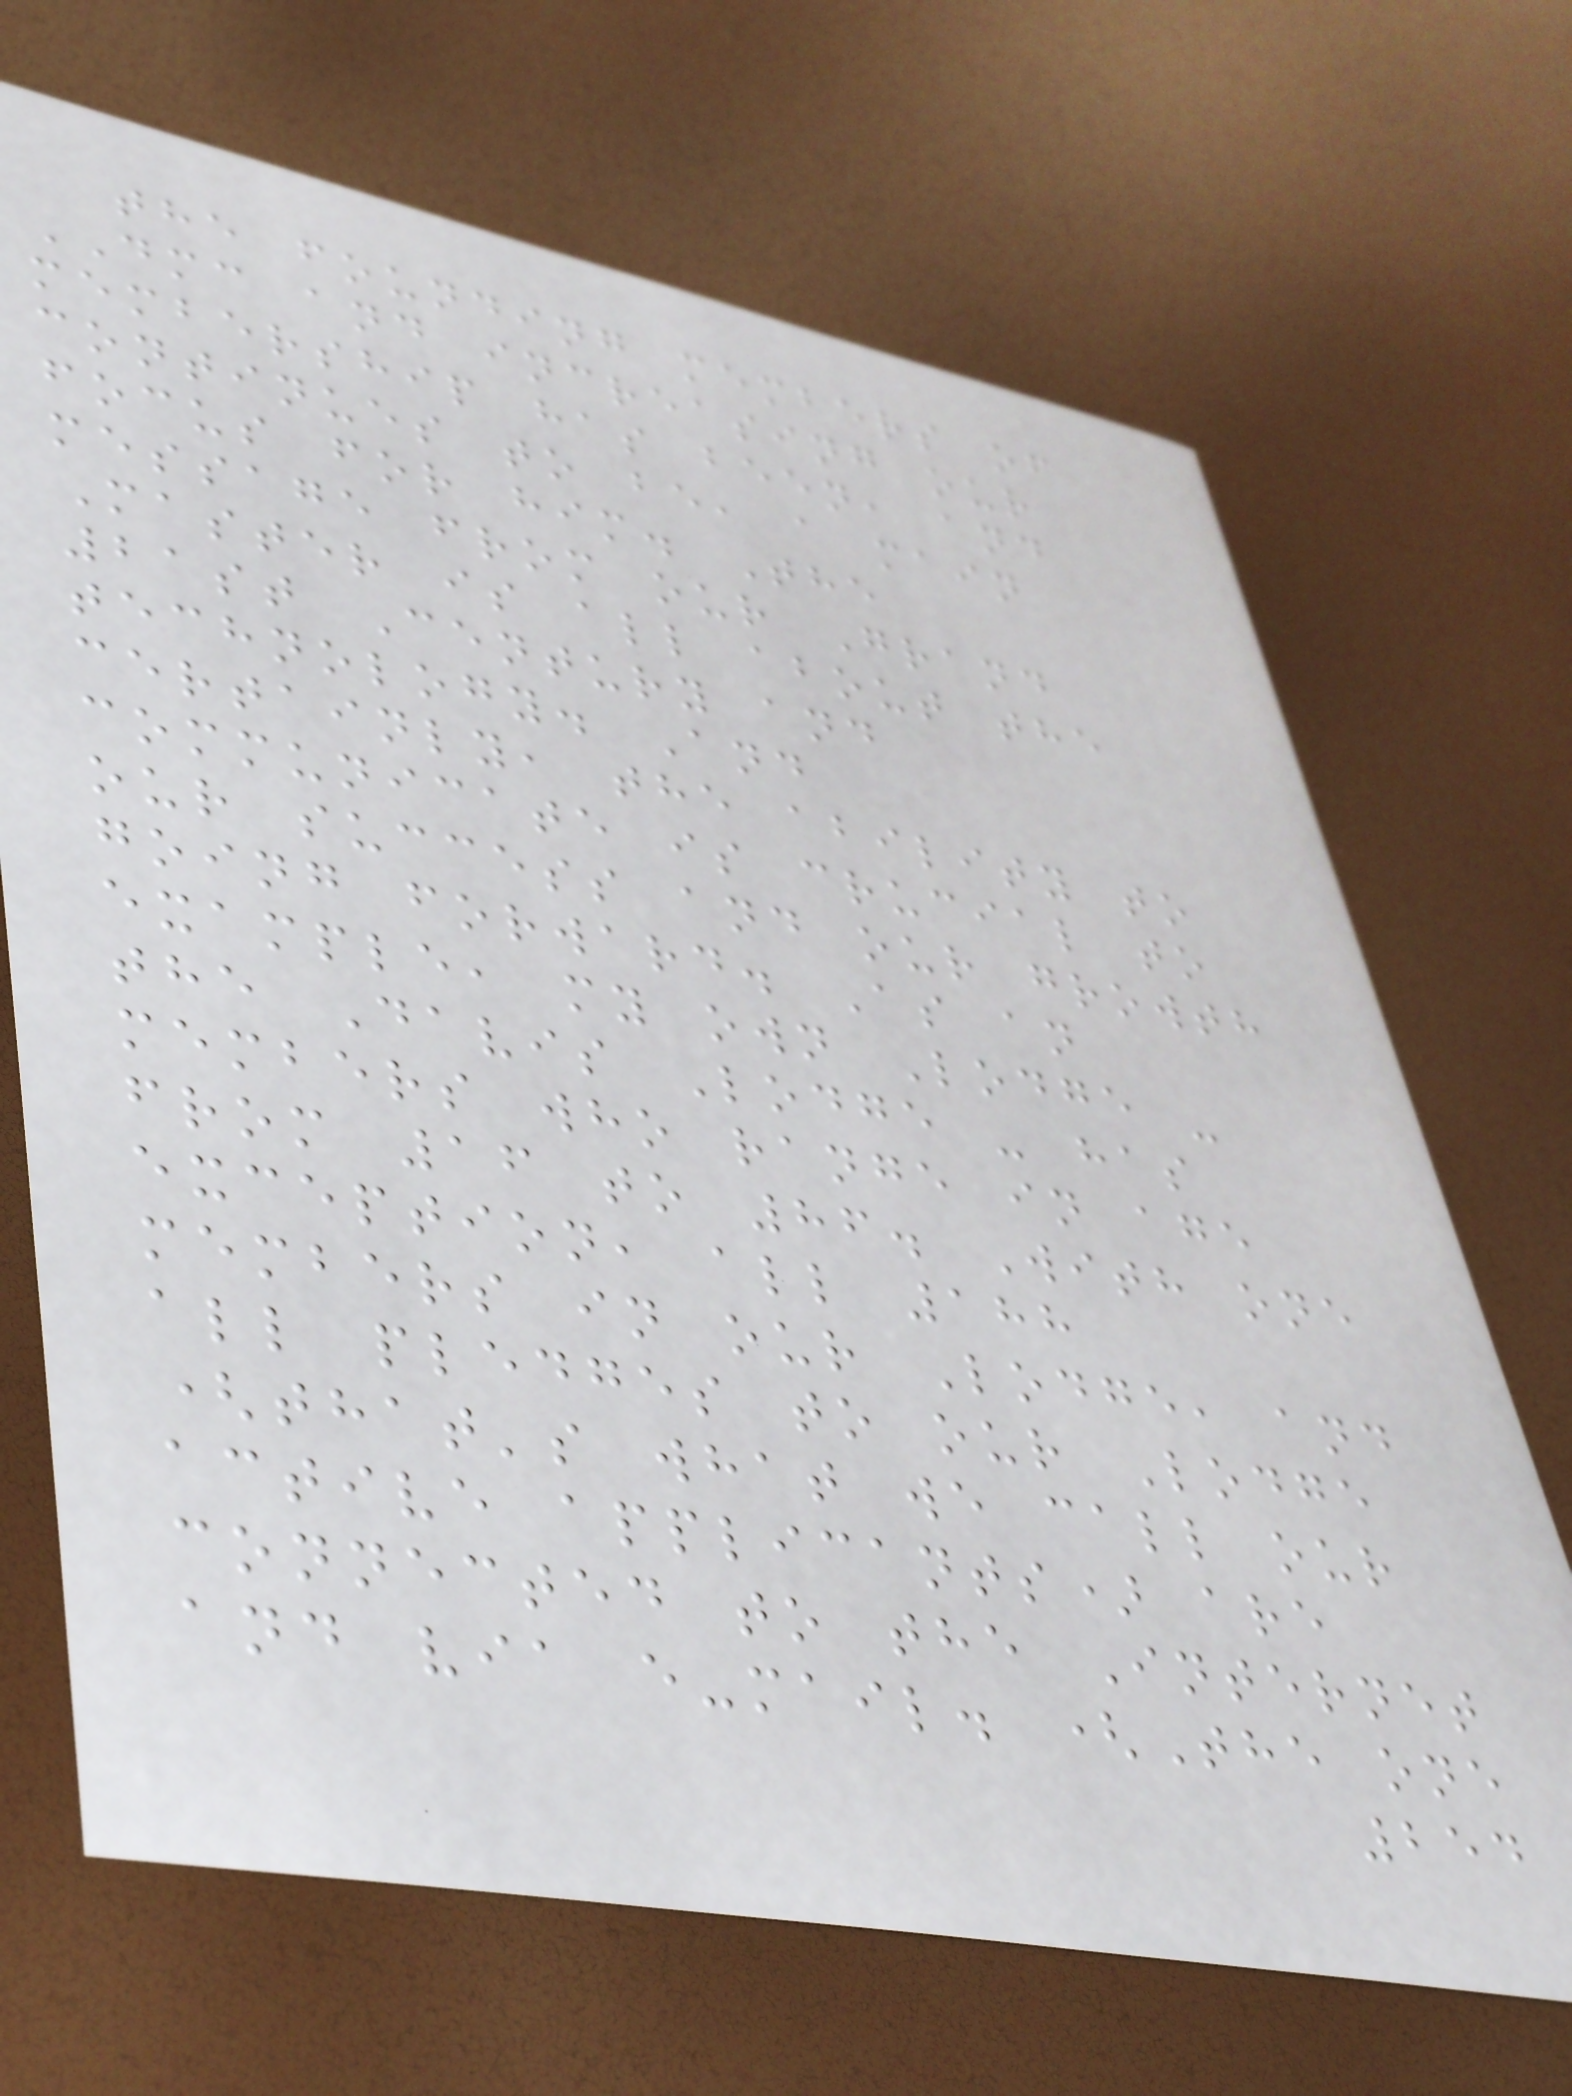the founding members of
DMC and increasing our
membership has been, and
continues to be, a main
focus for him. The
message from our Grand
Master is all about the
21st Century and
technology. And
certainly, the ability to
communicate is crucial to
our success and our growth
going forward. As an
example, my own Lodge -
the Davis Lodge - has
members who range in age
from 16 to 86. With one
exception, all 188
members in our Lodge, and
all pledges to our Lodge
(that's what we call our
active applicants) are
connected to the Internet
and via e-mail. (The one
254
